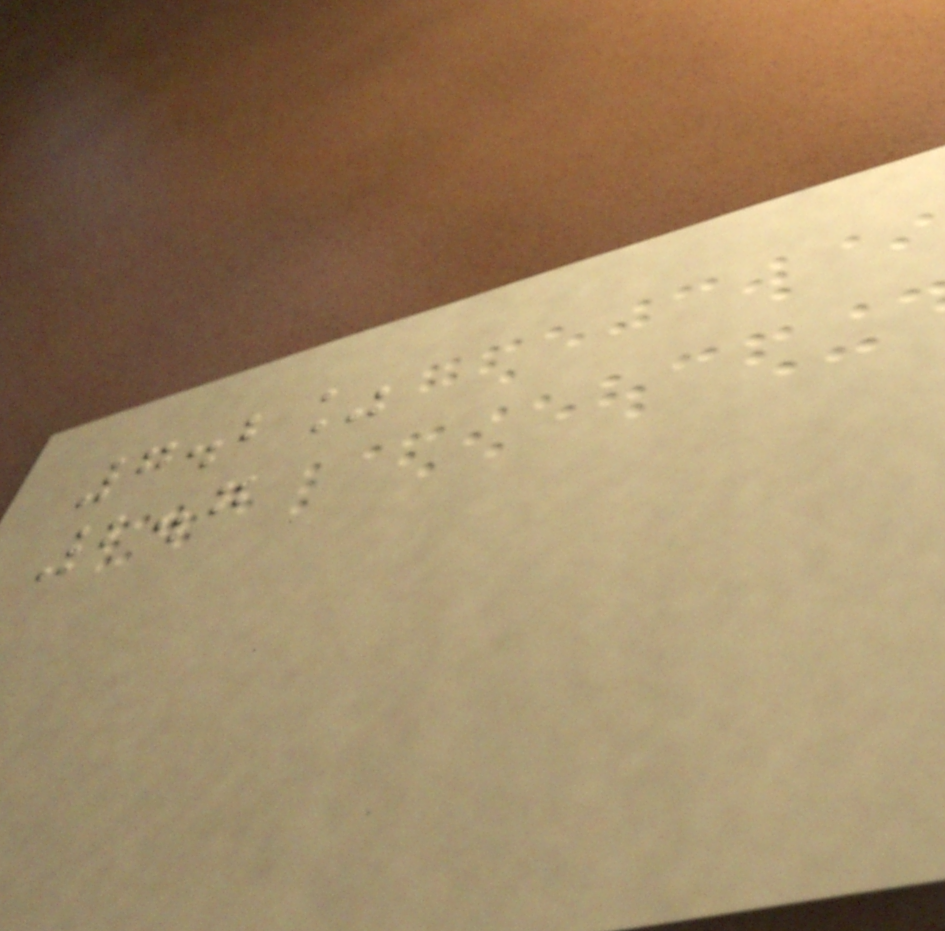7.2%
2.7
